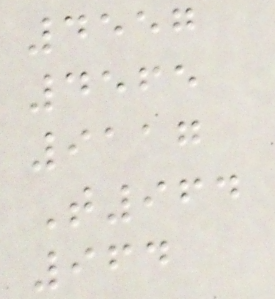4557
4565
9117
T964
964
